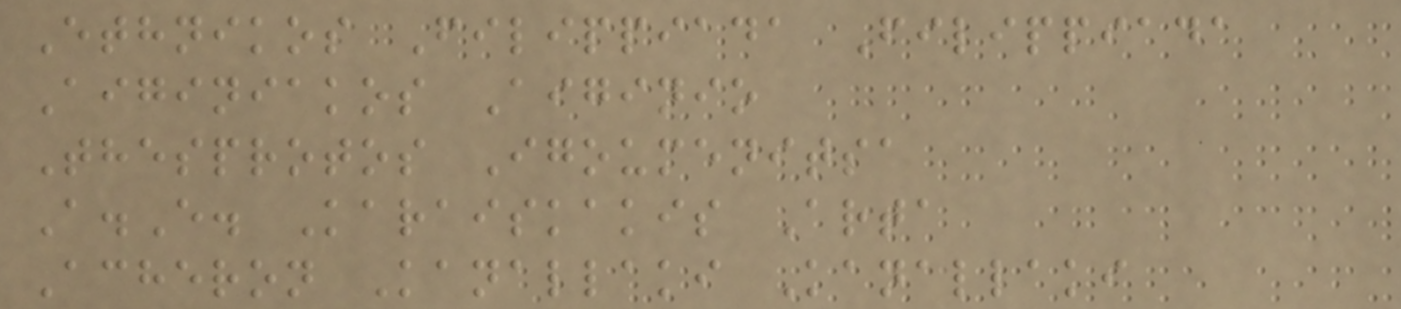Ethnikos Filippiada Filippiada
Aiginiakos Aiginio
Thesprotos Igoumenitsa
A.E. Karaiskakis Arta
Acheron Kanallaki Kanallaki
